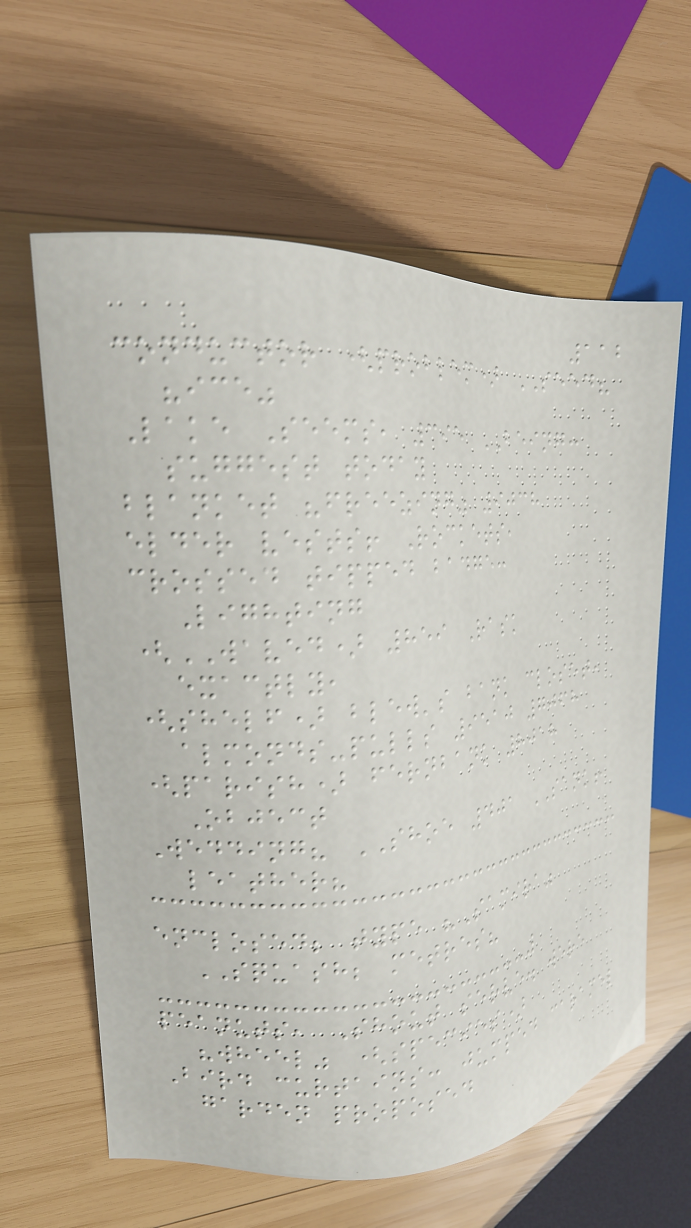112
conductor (problem) SEED?
"ice"
Lake Seems, 395 BEING:
suggest today
blanket "freezing" 9038
elder vests! Rockets,
crossed tipped badge:
Lighting
(WAVED) 859 Rask
exactly,
(shelf) blew's bank closet,
almonds-pulls 9510 7068
(parish) fernbank 8018
Object
Wedding? SHOE 401 SANK!
leather?
enclosed; type "Samira"
SQUASH; metres?
peanuts, Shout serve. were
"wheel" (species)
Bird curtains: jumped caramel
garden proposed
